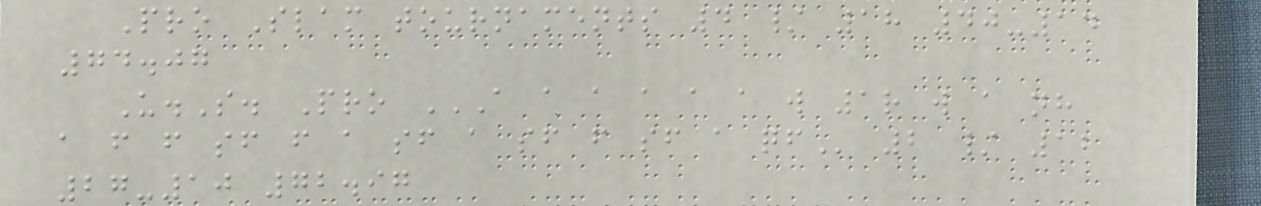Pro Slam tournaments 4 / 18 40-14
74.07
U.S. Pro A A A A A A W 1R W A NH
A F F SF F A SF A SF F SF A QF 2 / 12
27-10 72.97
